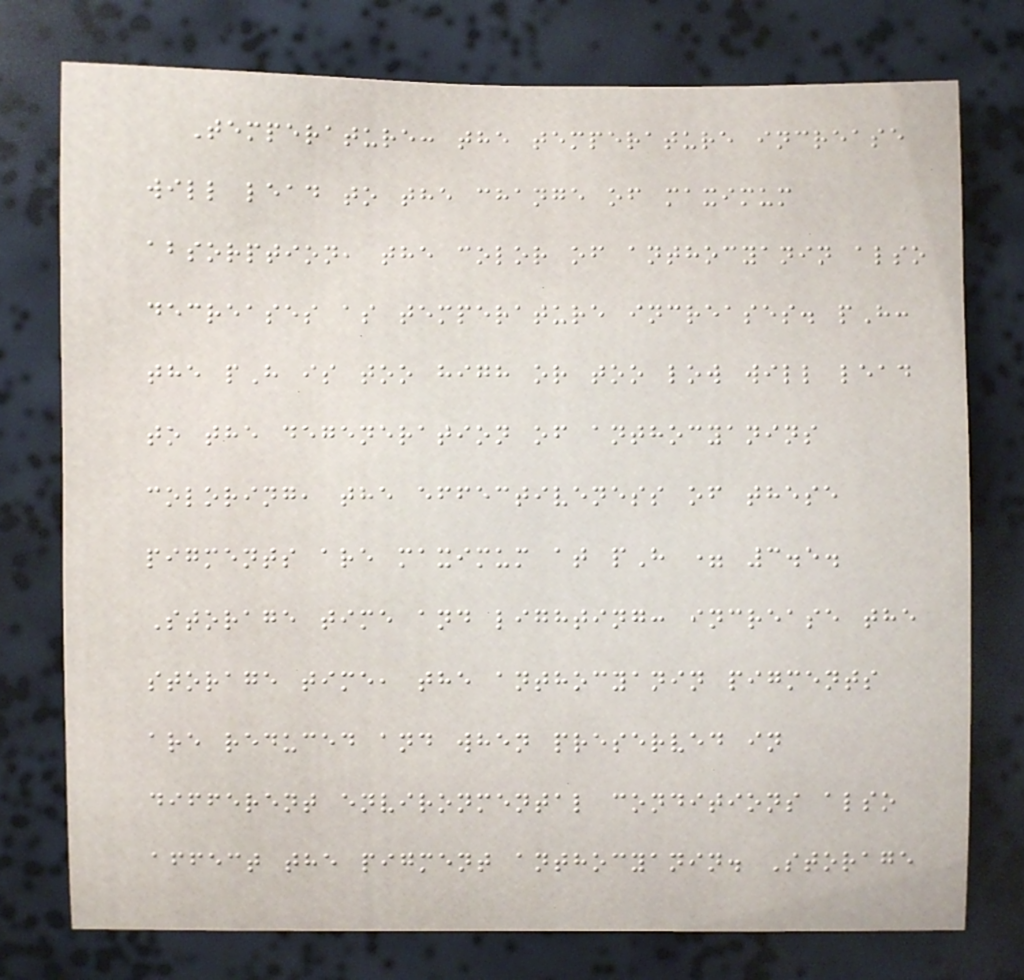Temperature: the temperature increase
will lead to the change of maximum
absorption, the color of anthocyanin also
decreases as temperature increases. pH:
the pH is too high or too low will lead
to the degeneration of anthocyanins
coloring, the effectiveness of these
pigments are maximum at pH = 3.5.
Storage time and lighting: increase the
storage time, the anthocyanin pigments
are reduced and when preserved in
different environmental conditions also
affect the pigment anthocyanin. Storage
